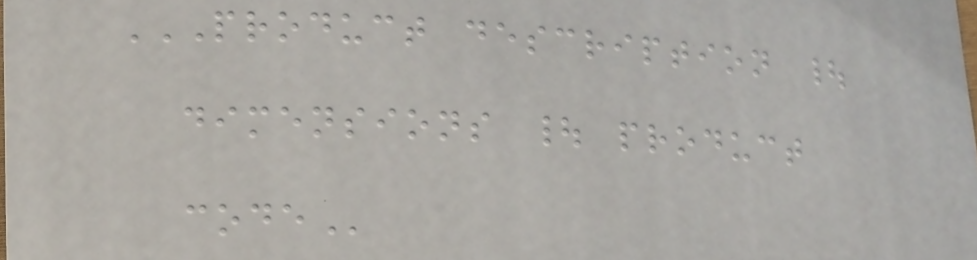PRODUCT DESCRIPTION |
DIMENSIONS | PRODUCT
CODE
